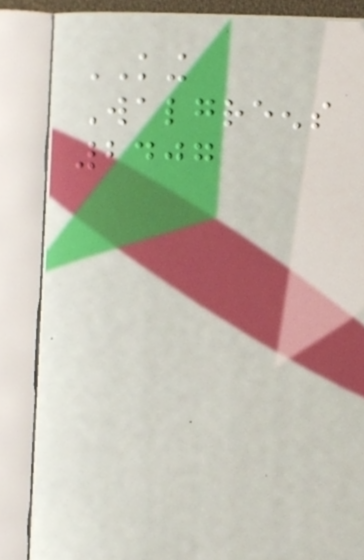KING
Walgreens
2407
